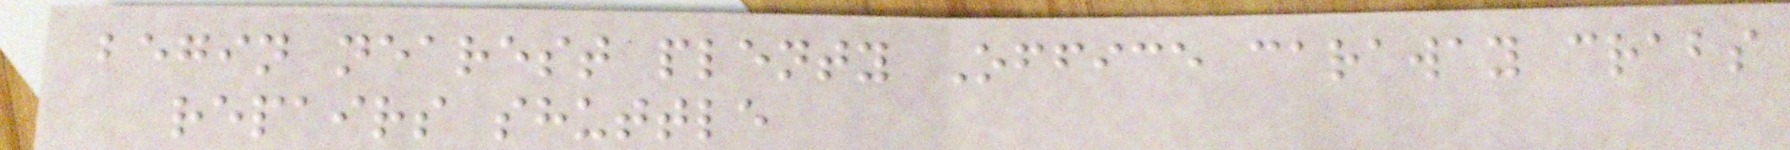begin nearest plenty Office caraway crabs
repairs shuttle
